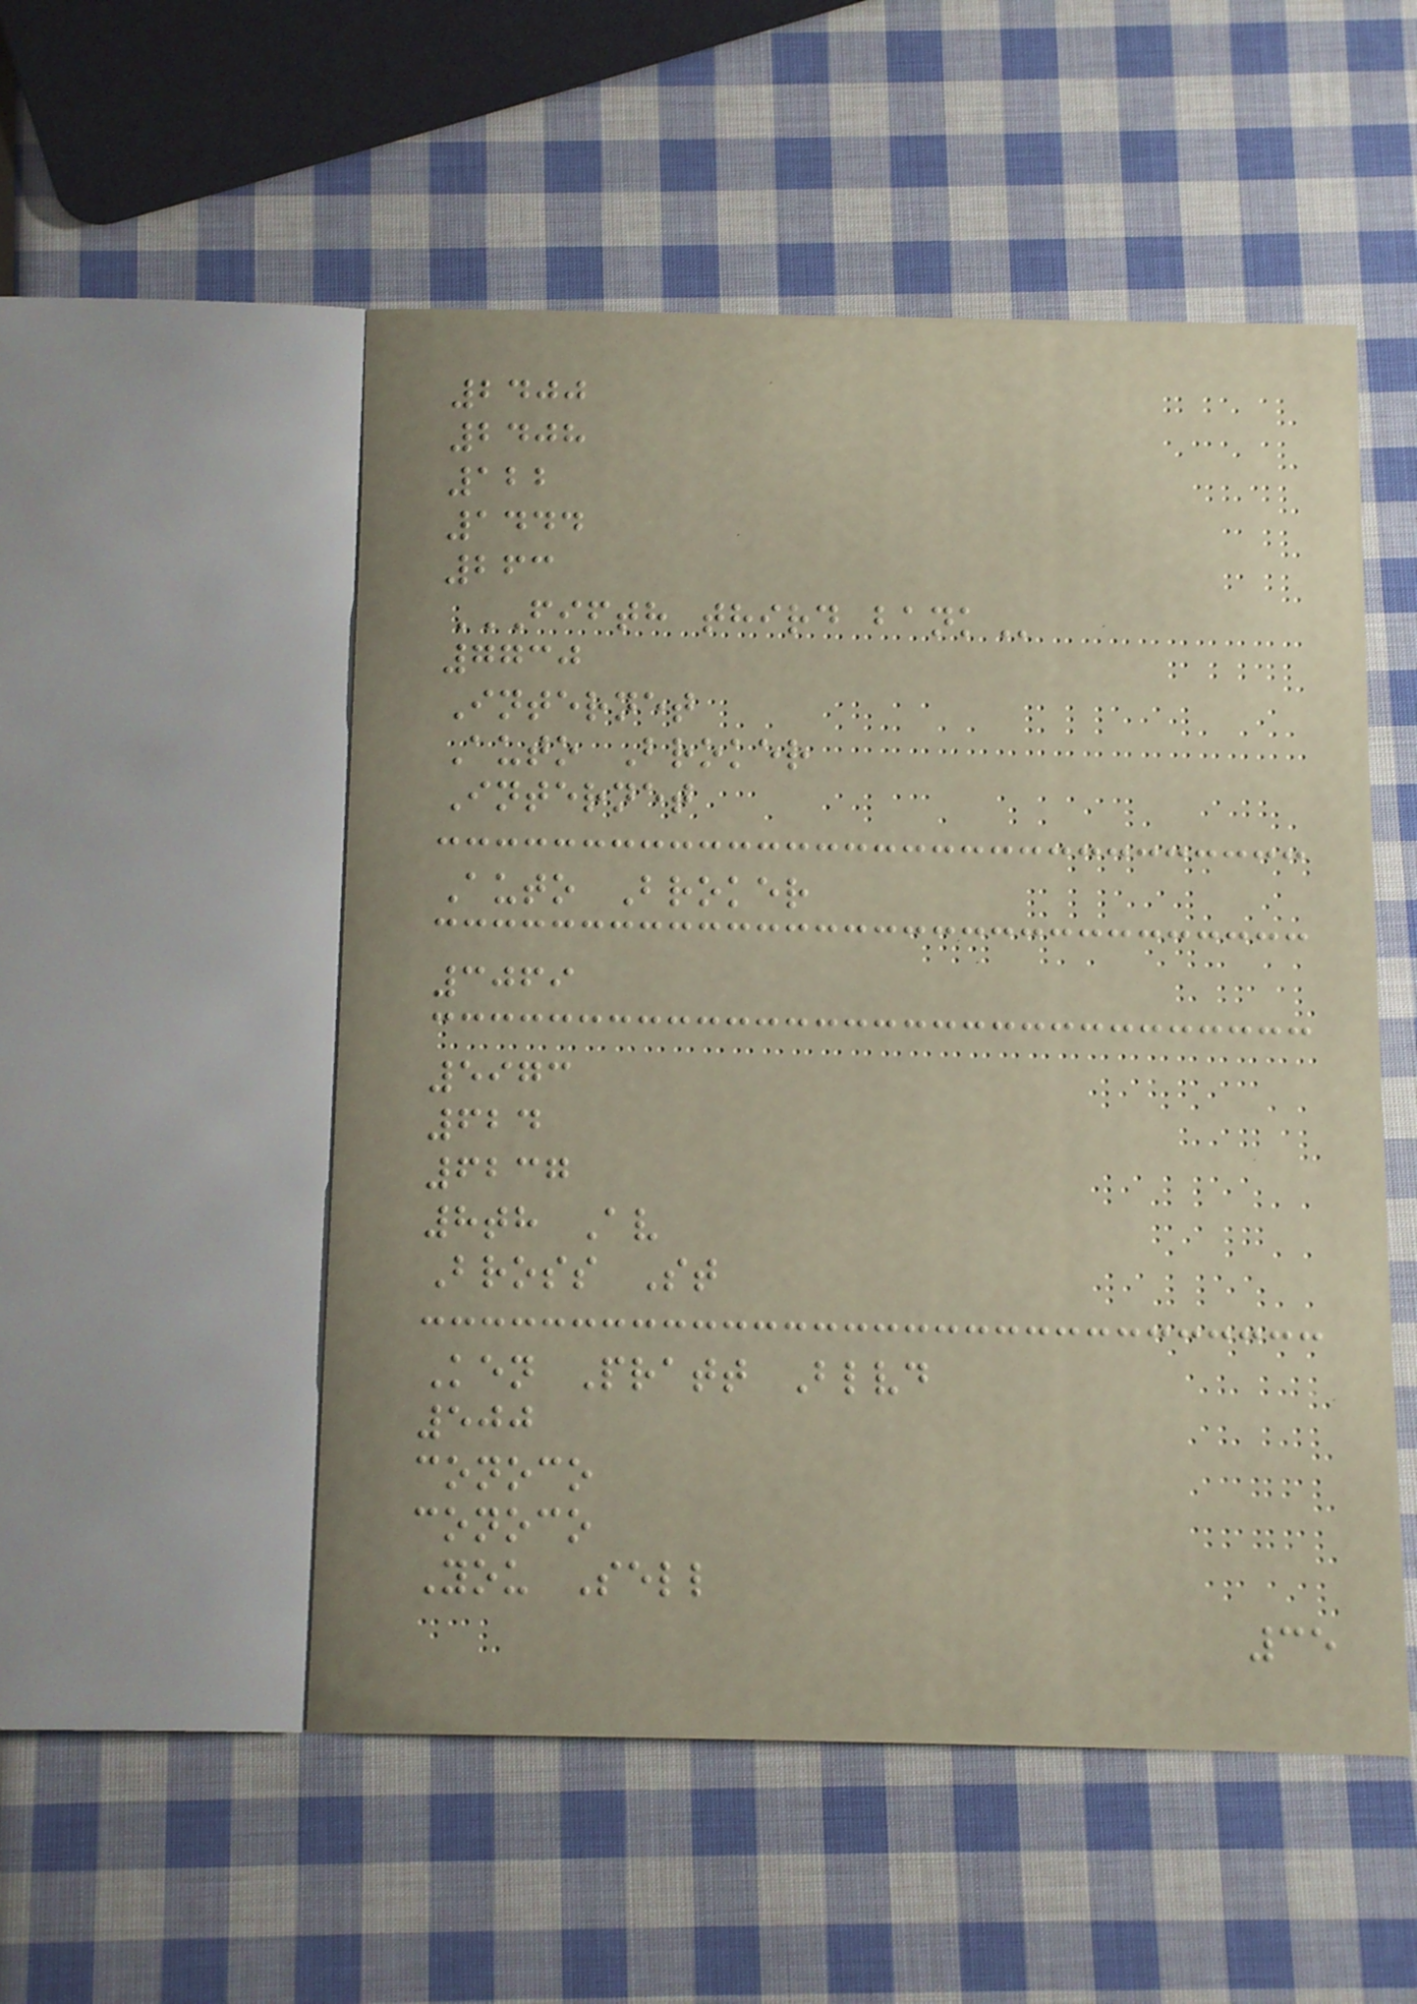2400
2408
122
1444
263
FIFTH THIRD BANK
7730
Internet
Auto Broker
Internet
Auto Broker
3069
5973
624
6237
8th Av
Bross St
Ken Pratt Blvd
500
conoco
conoco
You Sell
35
